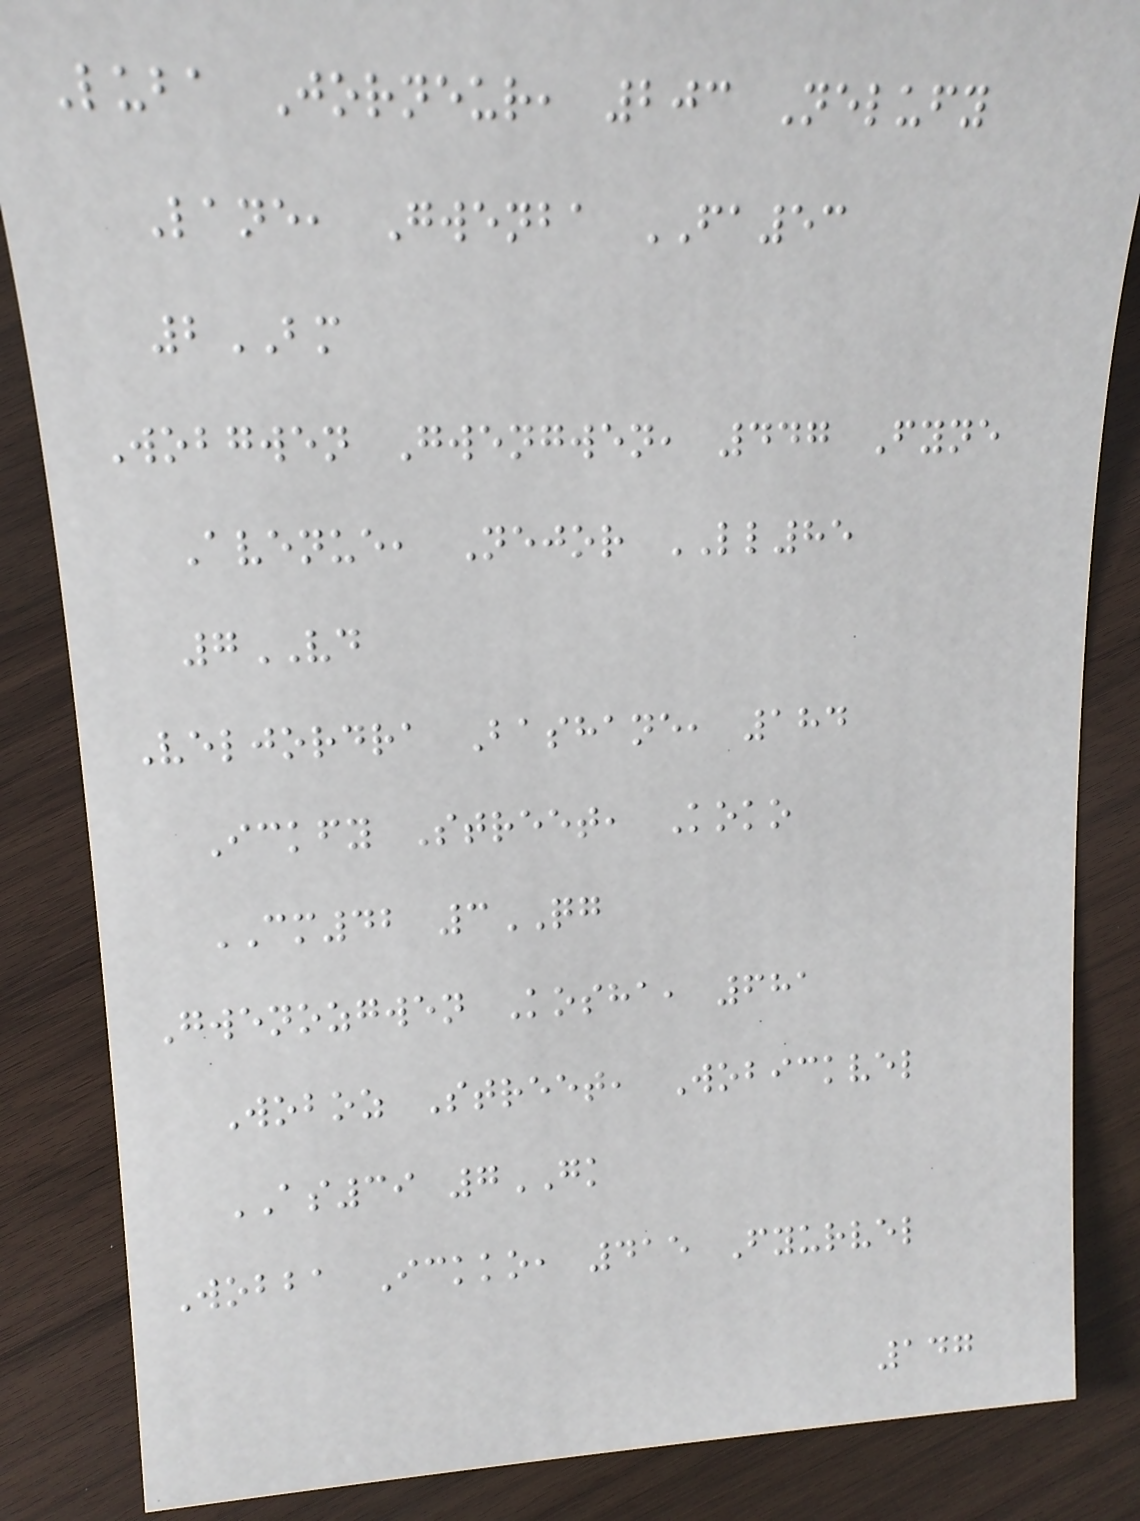Luba Jorneur, 203 Nelufy
Lane, Gwenba FA53
2BM
Wobgwen Gwengwen, 447 Fyne
Avenue, Nejor LL85
7VD
Veljordra Bashane, 184
Ickfy Street, Koko
CM42 3QG
Gwenozgwen Kosha, 681
Woboz Street, Wobickvel
AS39 7GK
Wobba Ickko, 415 Fyurvel
147
